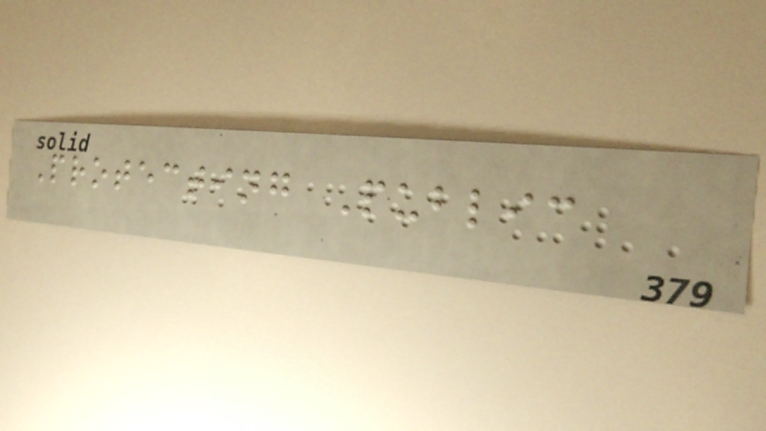Protecting Public
